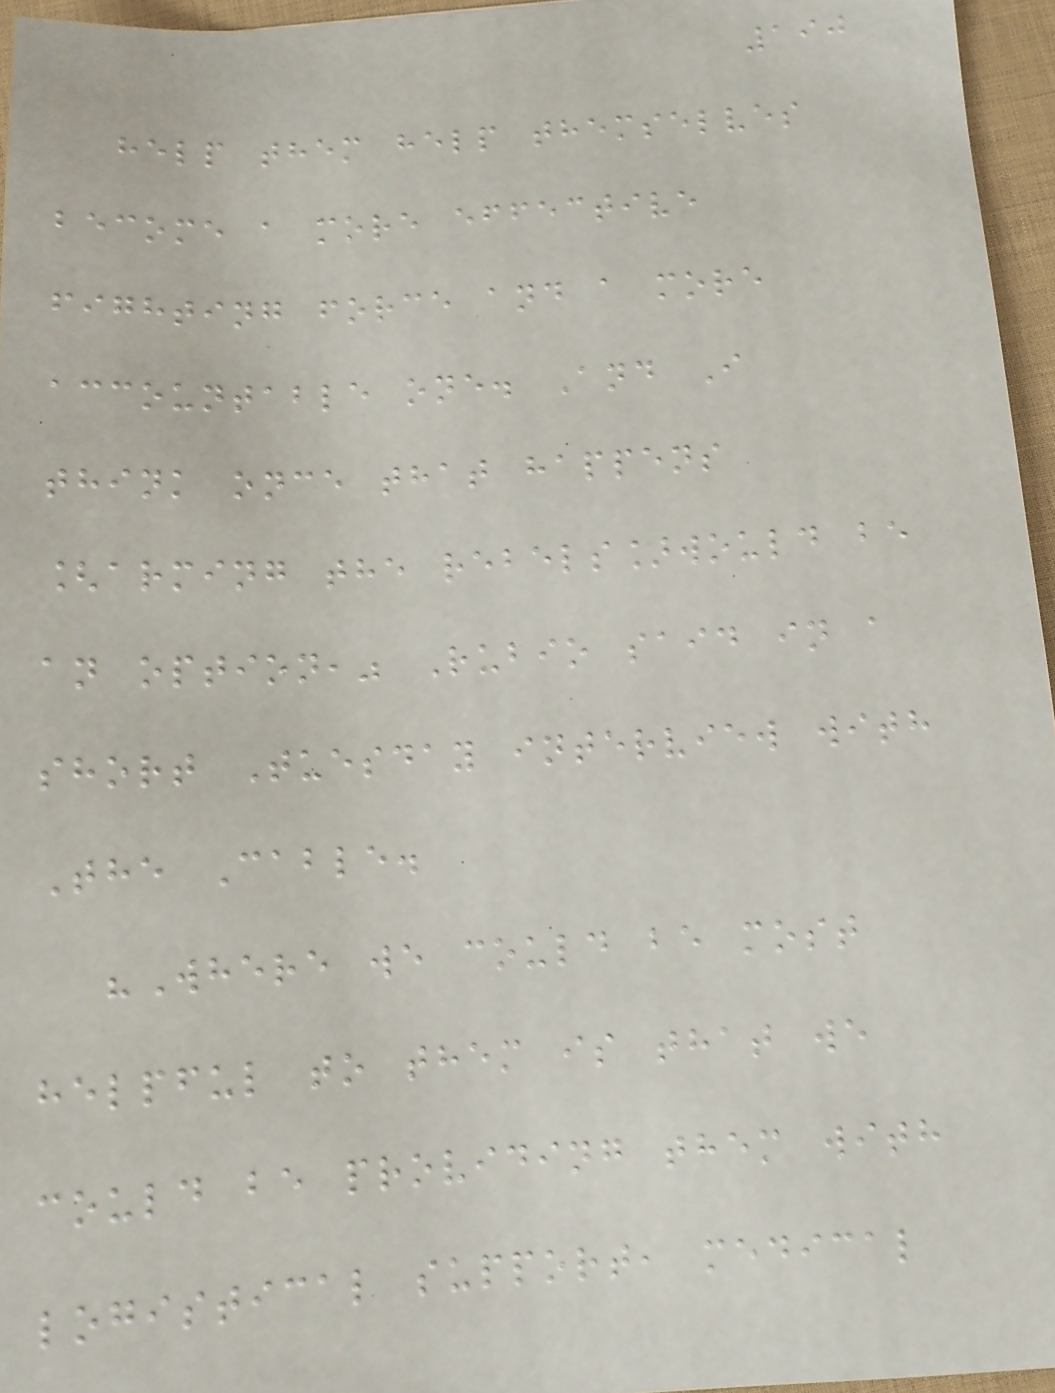190
help them help themselves
become a more effective
fighting force and a more
accountable one. And I
think once that happens
[arming the rebels]would be
an option," Rubio said in a
short Tuesday interview with
The Cable.
"Where we could be most
helpful to them is that we
could be providing them with
logistical support, medical
